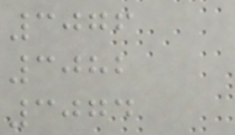3076
3082
3074
